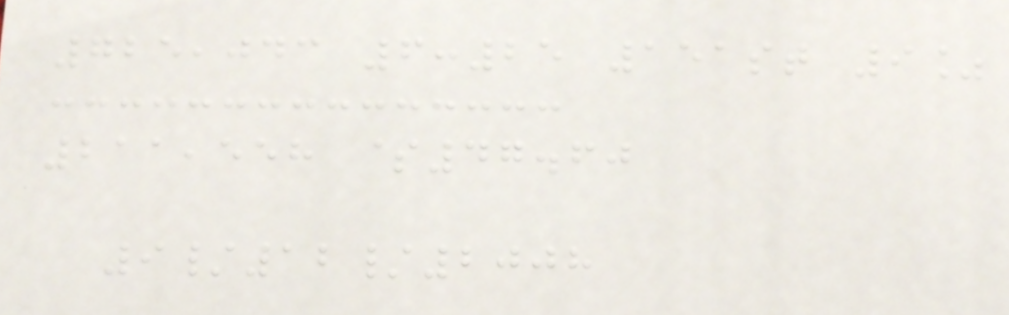725,043 6:25 151st 9%
211,558 $47.60
9/12/2008
